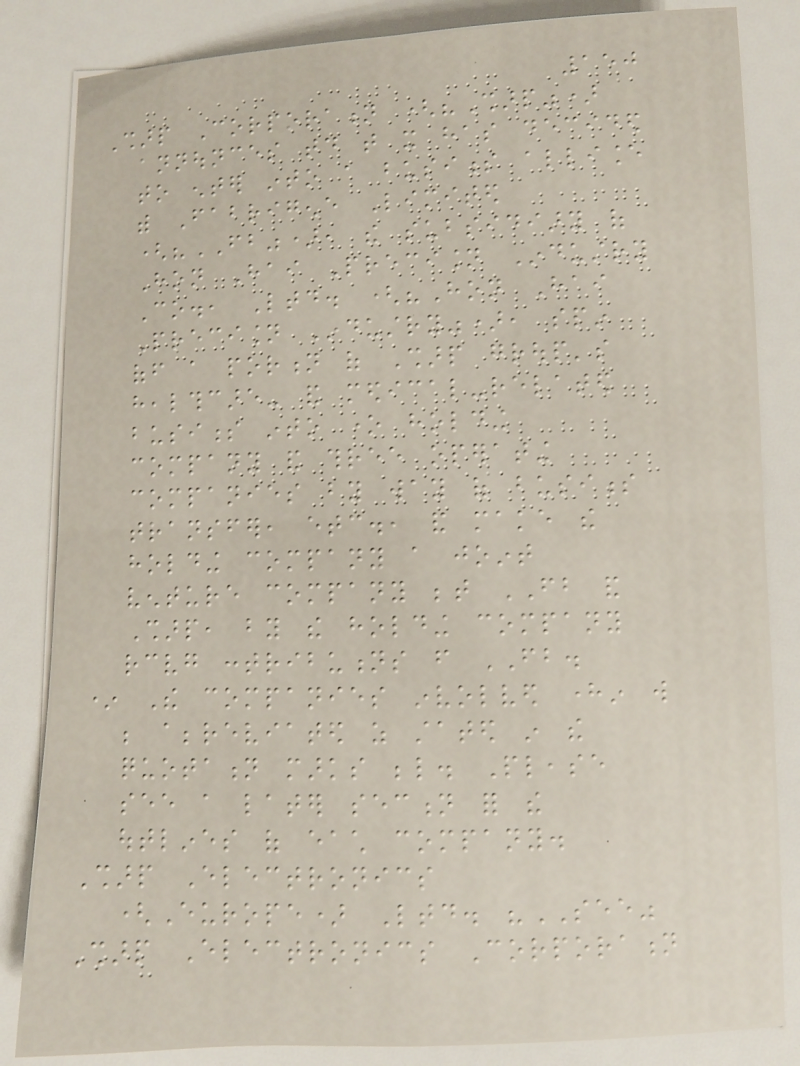150
Sharp Corporation ("Sharp")
announces today that it has decided
to enter into a business alliance
with Fabrigene Limited
("FB"), the subsidiary of
Hon Hai Precision Industry
Co., Ltd. ("Hon Hai
Precision Industry"), spin
off a portion of Sharp group's
healthcare- and medical-related
business into one holding
company and three operating
companies by way of business
transfer, etc., and make the
holding company a joint
venture company between FB and
Sharp, by the holding company
receiving contributions from FB.
* The companies involved herein will
be abbreviated as stated in the
quotation marks below. Please
see a later section for the
outlines of each company.
Sharp Electronics
(Europe) Ltd. "SEE"
Sharp Electronics Corporation
